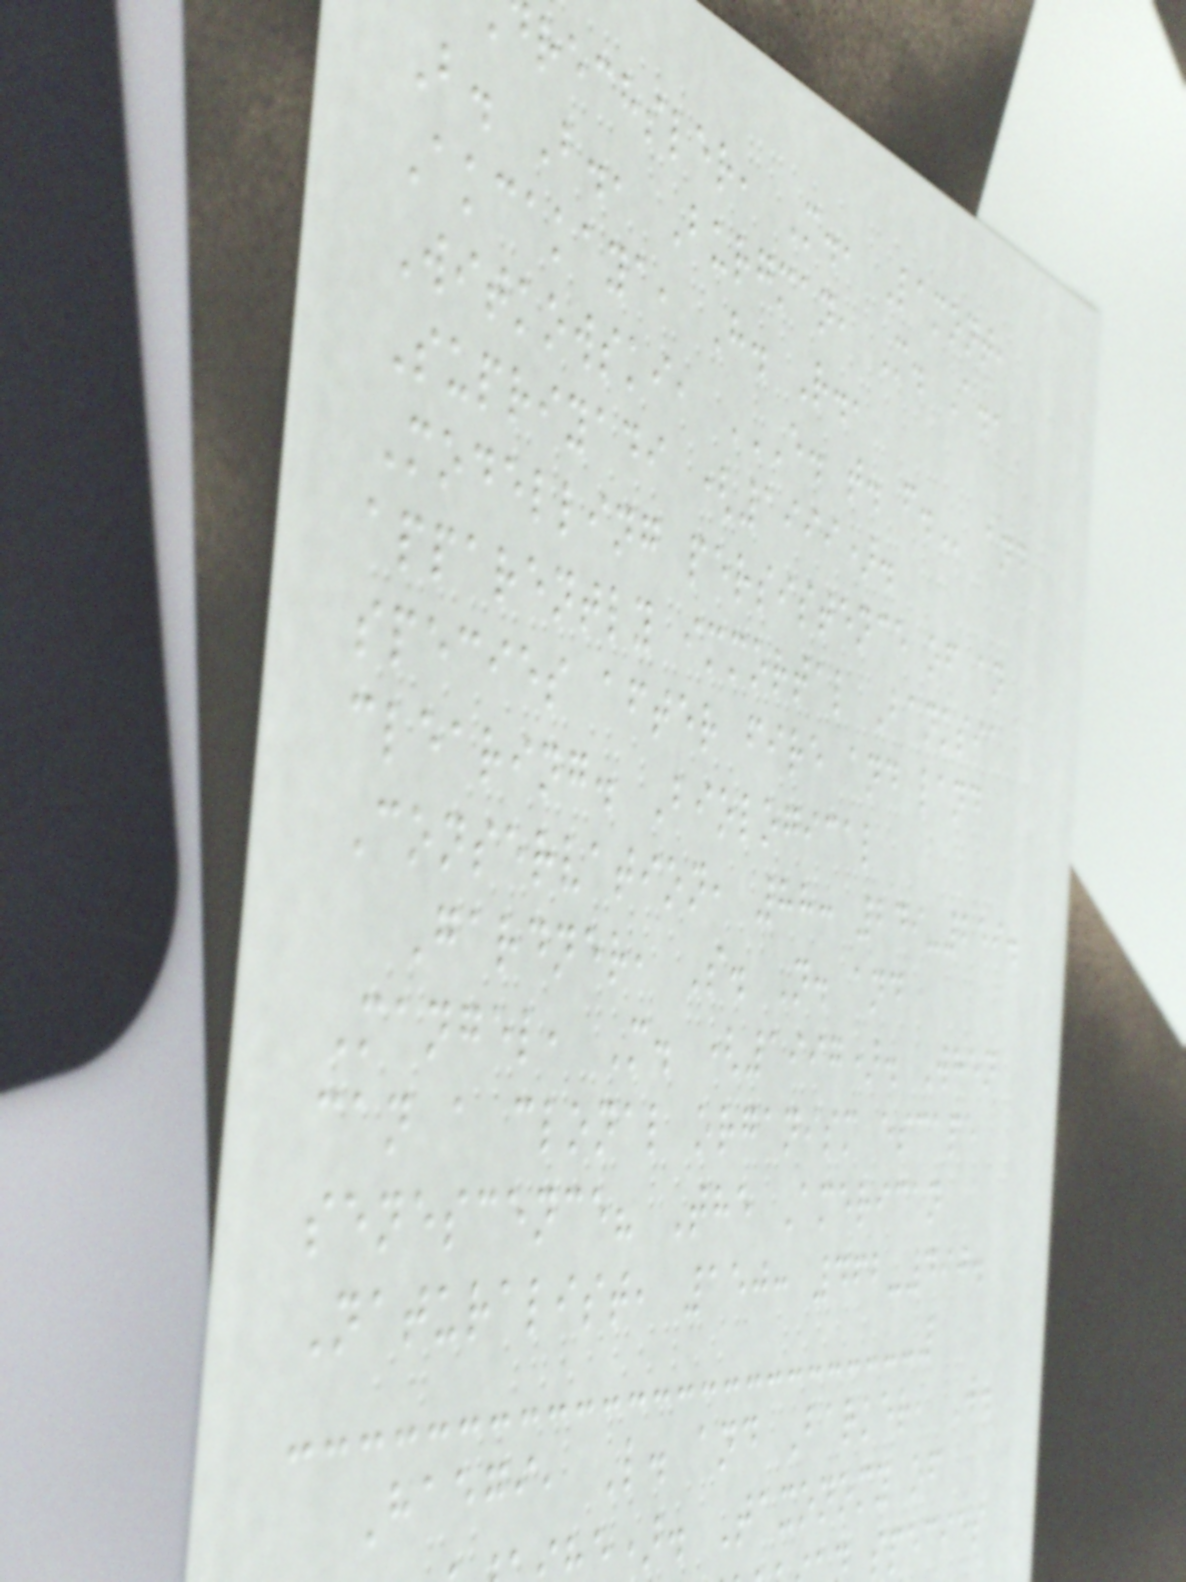rechsler, M., Lamont,
B. B., Burgman, M. A.,
Akcakaya, H. R.,
Witkowski, E. T. F. and
Supriyadi (1999).
Modelling persistence of an
apparently immortal Banksia
species after fire and land
clearing. Biological
Conservation, 88: 249-259.
Gardner, S. N. and
Mangel, M. (1997). When
can a clonal organism escape
senescence? The American
Naturalist, 150: 462-490.
Haegi, L. and Barker, W.
e). Taxonomy of
